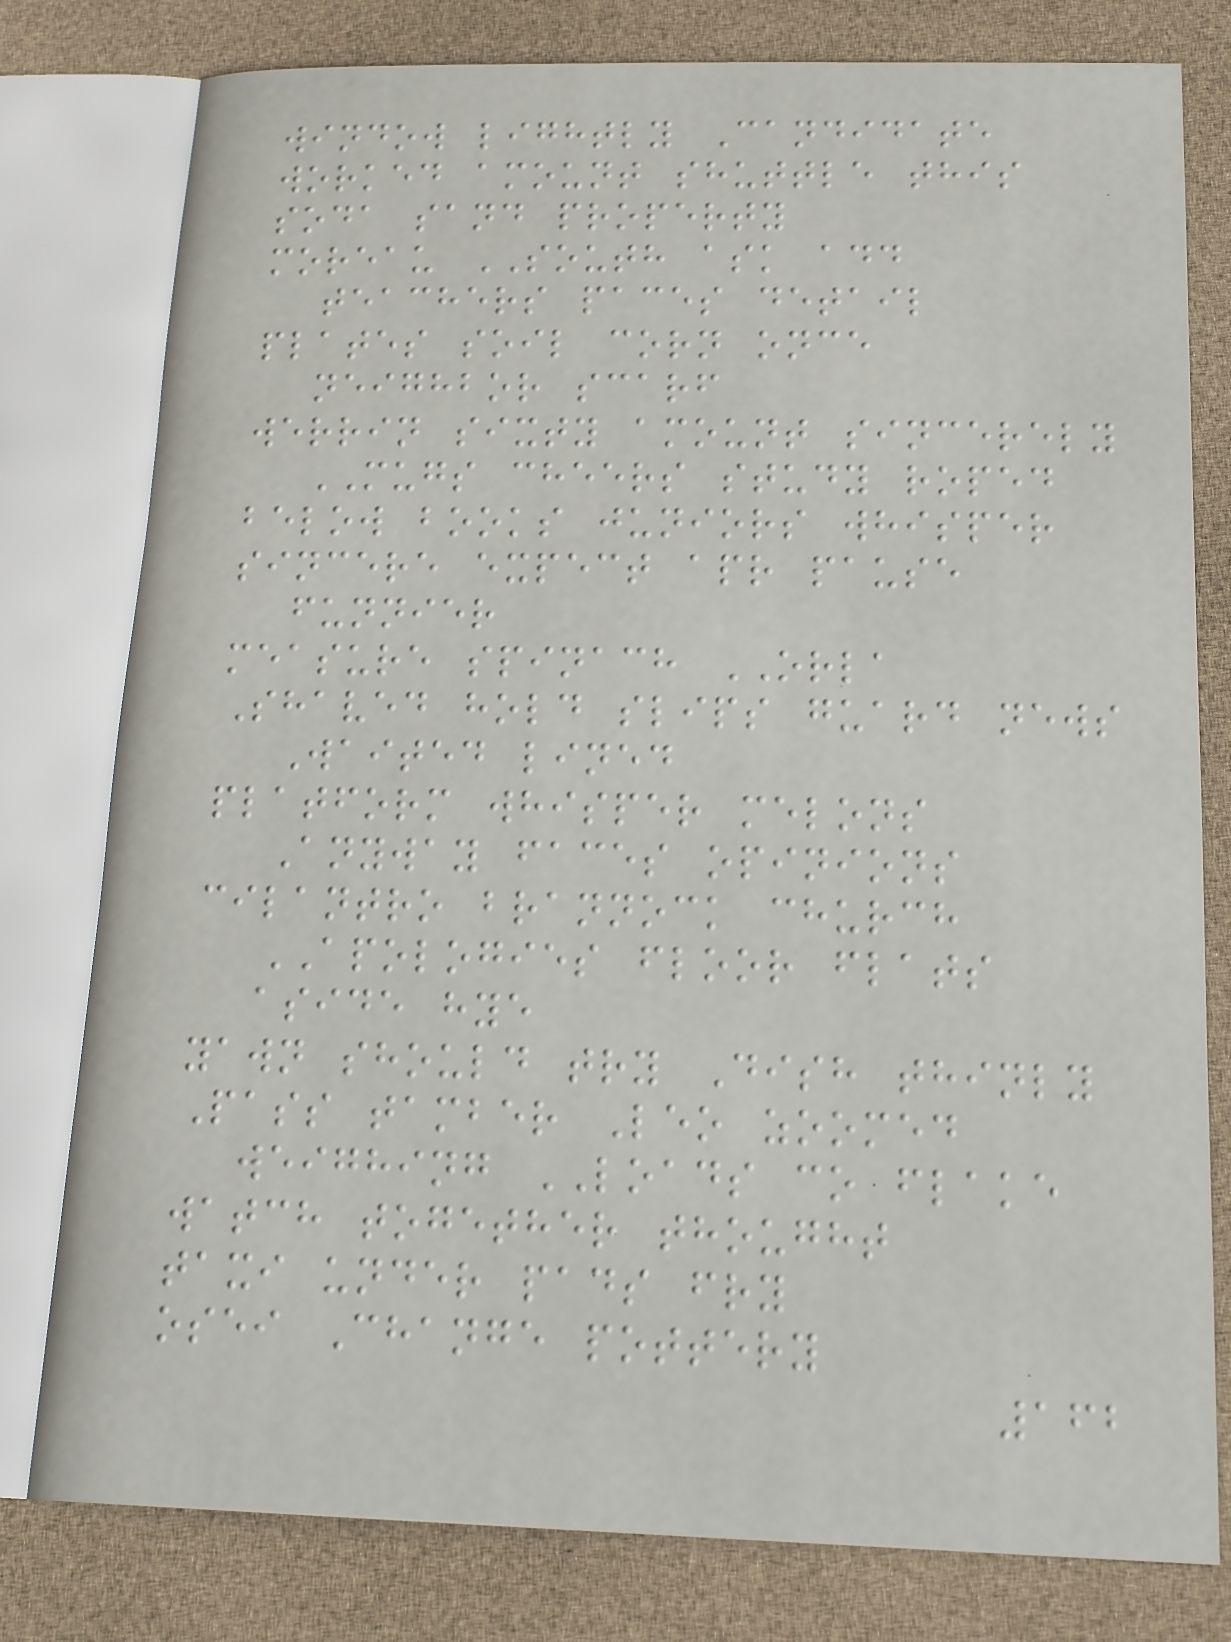window lightly Candidate
worked amount shuttle this
soda sand property
moreau SOUTH ask add
teachers paces detail
plates soil corn once
neighbor scarf
werrin sixty amount sincerely
MUGS cheers study roped
below books juniors whisper
sincere expect apr pause
funnier
measure spinach ORLA
Shaved hold slips guard news
Waited lined
platform whisper melons
Anyway faces opinions
cilantro brannock church
APOLOGIES floor flats
aside hye
yawn should try Dish thinly
Pass tamber Leo zoomed
weighing LOADS co flake
watch together thought
taxi under pads fry
osei Change pottery
162
